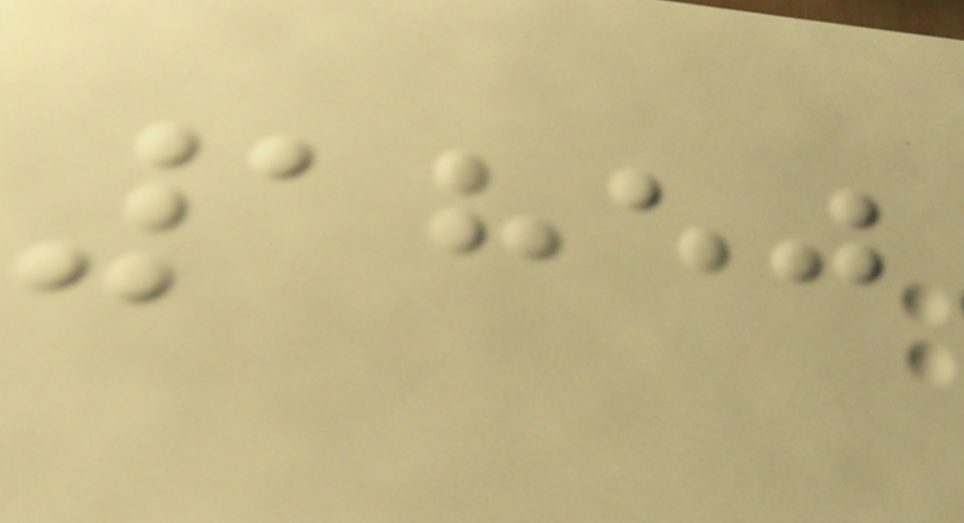1850
